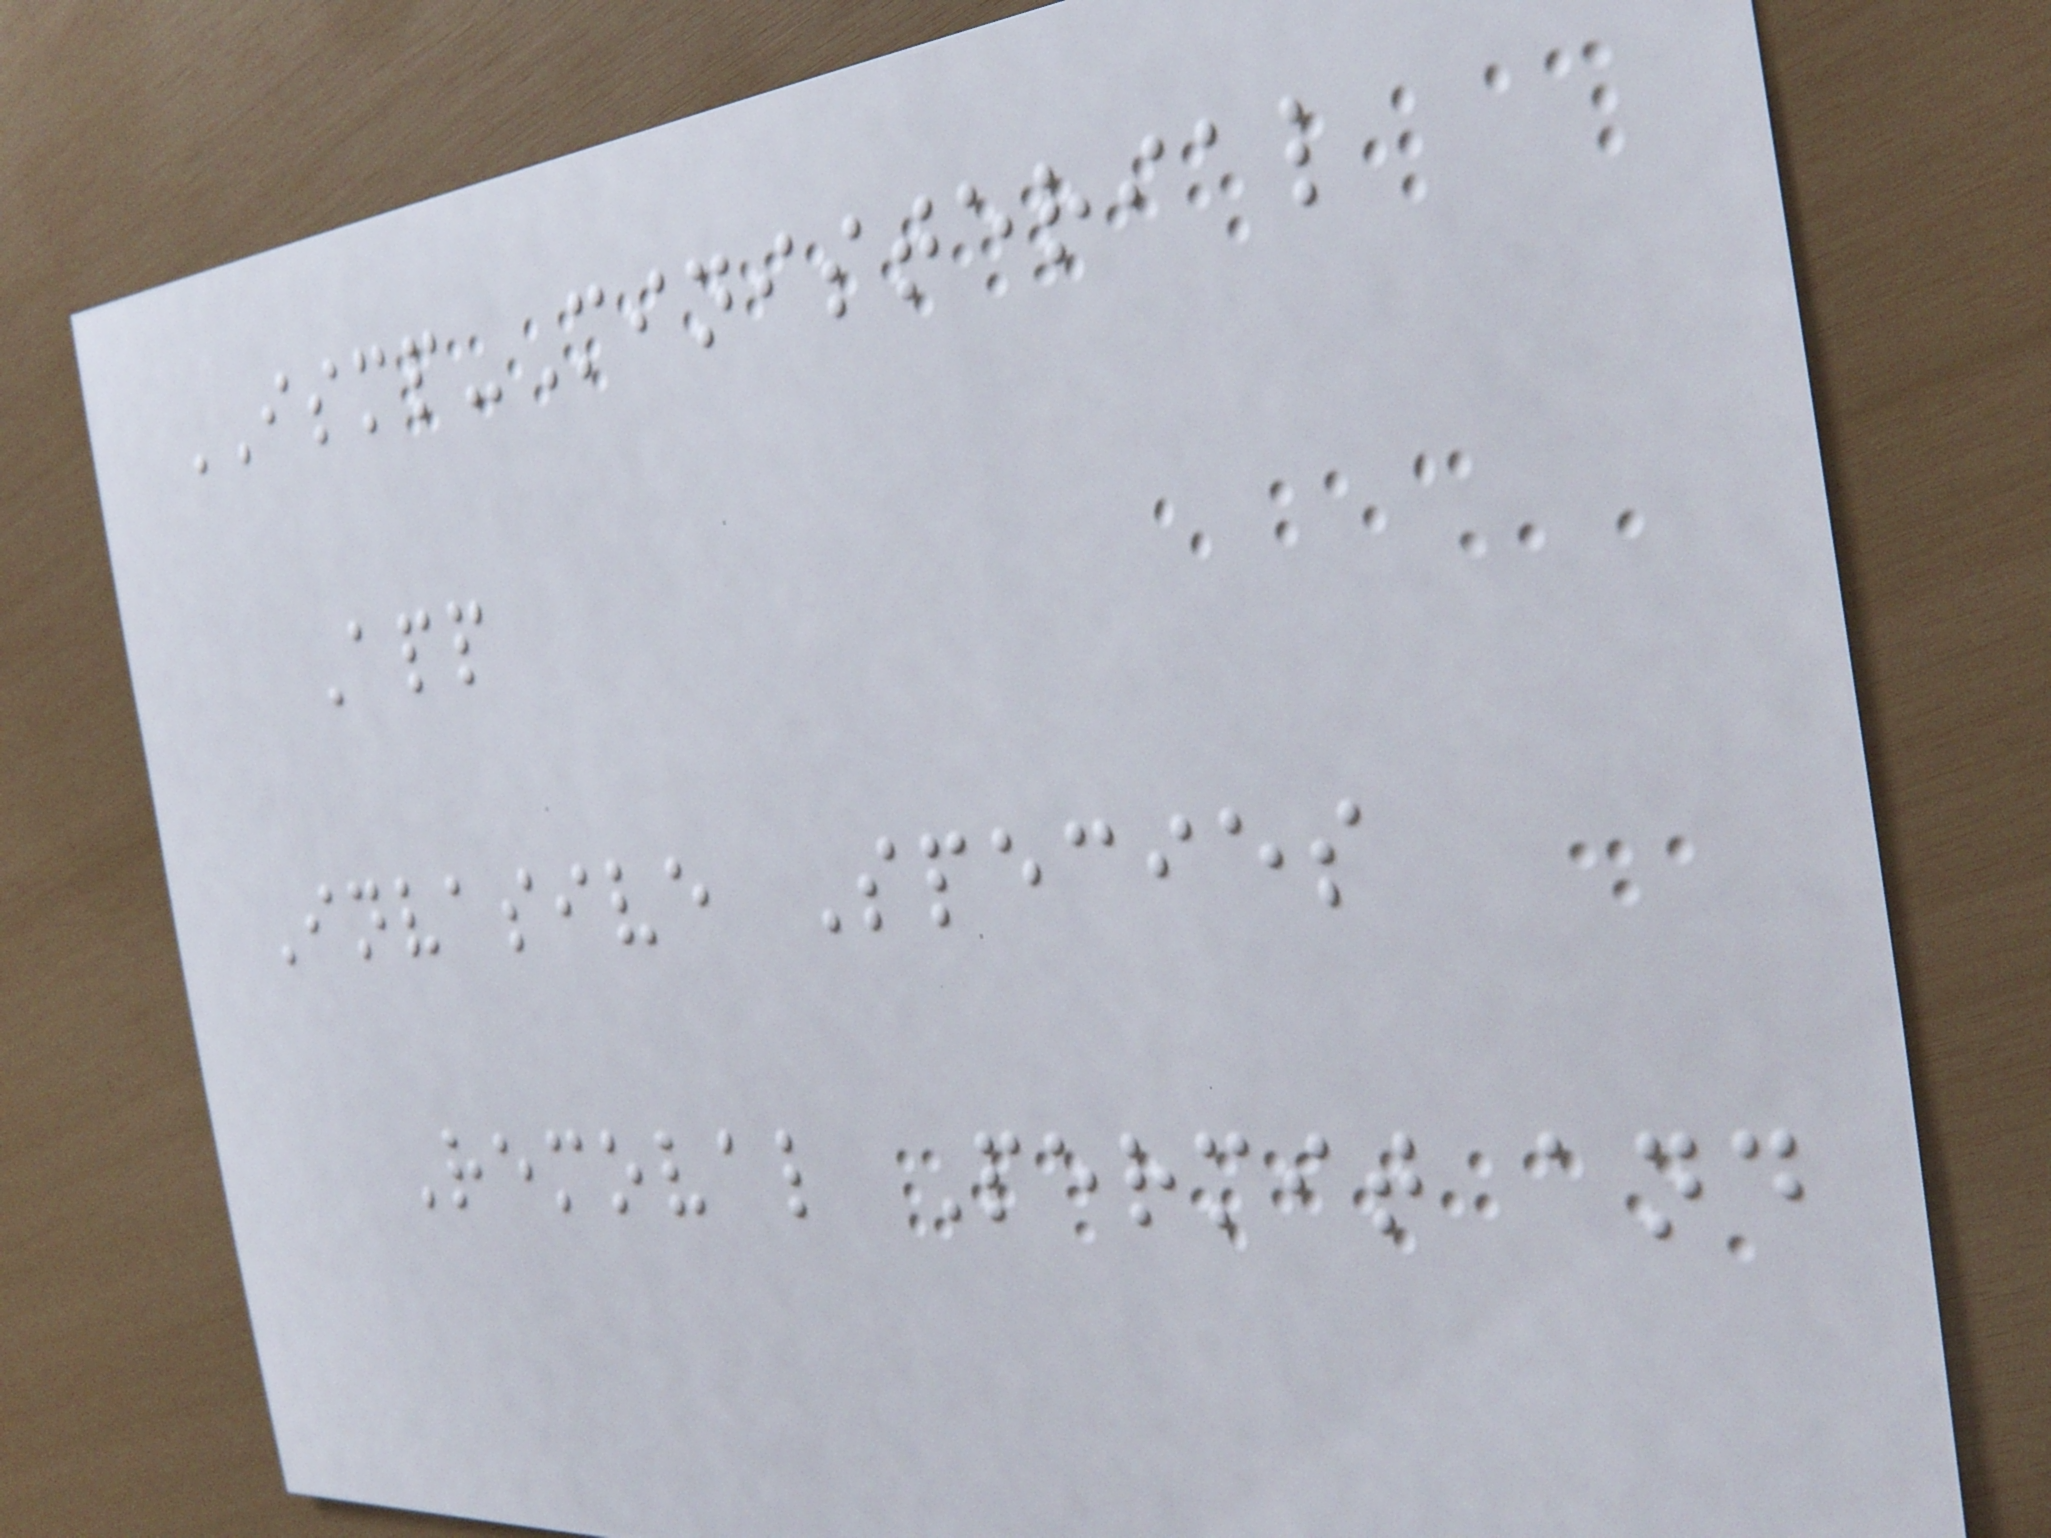ISMP-Ministerial
App
Invasive Species
Removal Permit and
